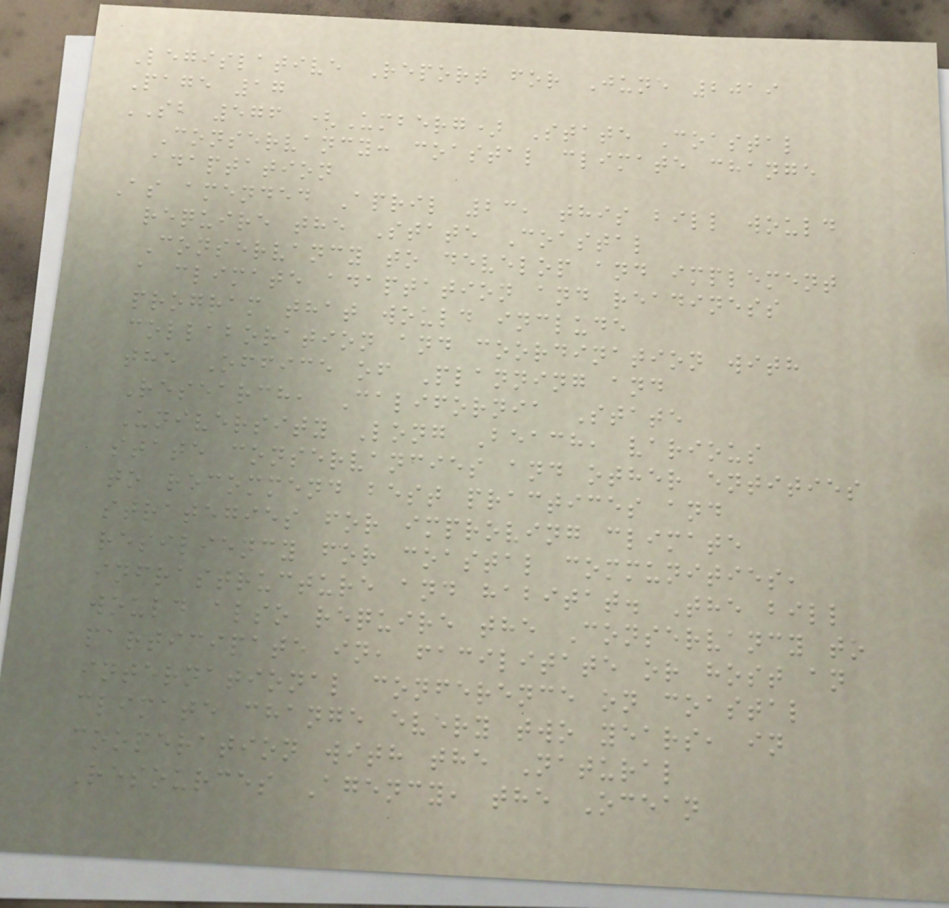Legislative Report for June 2019
Page 17
SB 576 (Umberg) State Coastal
Conservancy: coastal climate change
adaptation
As amended April 23, this bill would
require the State Coastal
Conservancy to develop and implement
a climate adaptation and readiness
program that would include
collaboration and coordination with
the Office of Planning and
Research, California State
University Long Beach, various
state conservancies and other entities
to recommend best practices and
strategies for improving climate
resiliency for coastal communities,
infrastructure and habitat. The bill
would also require the Conservancy to
participate in, facilitate or host an
international conference on coastal
climate change every two years, in
cooperation with the Natural
Resources Agency, the Ocean
